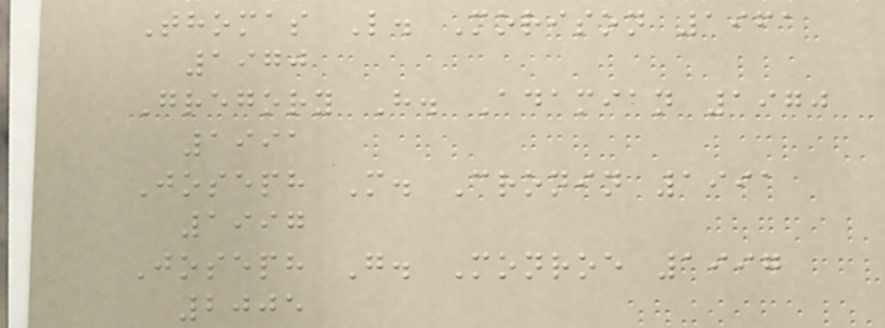Thomas L. Morison 1961
1970
Gregory H. Adamian 1970
1991
Joseph M. Cronin 1991
1997
Joseph G. Monroe 1997
2005
